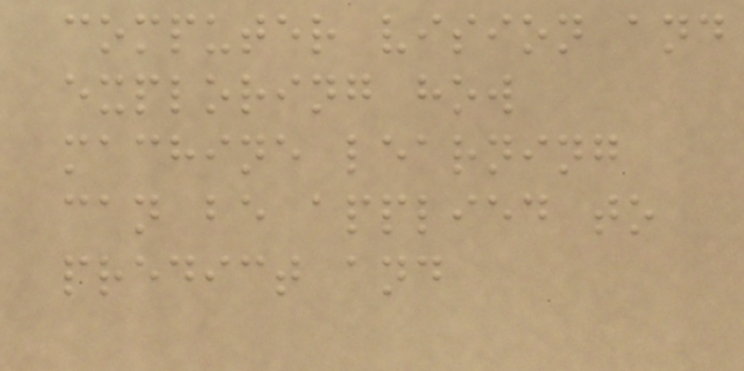computer vision and
exploring how
machine learning
can be applied to
predict and
